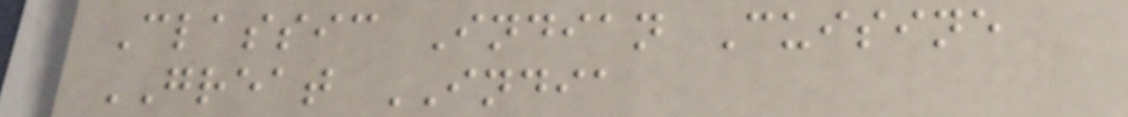Classic Indian Cuisine
GREAT INDIA
